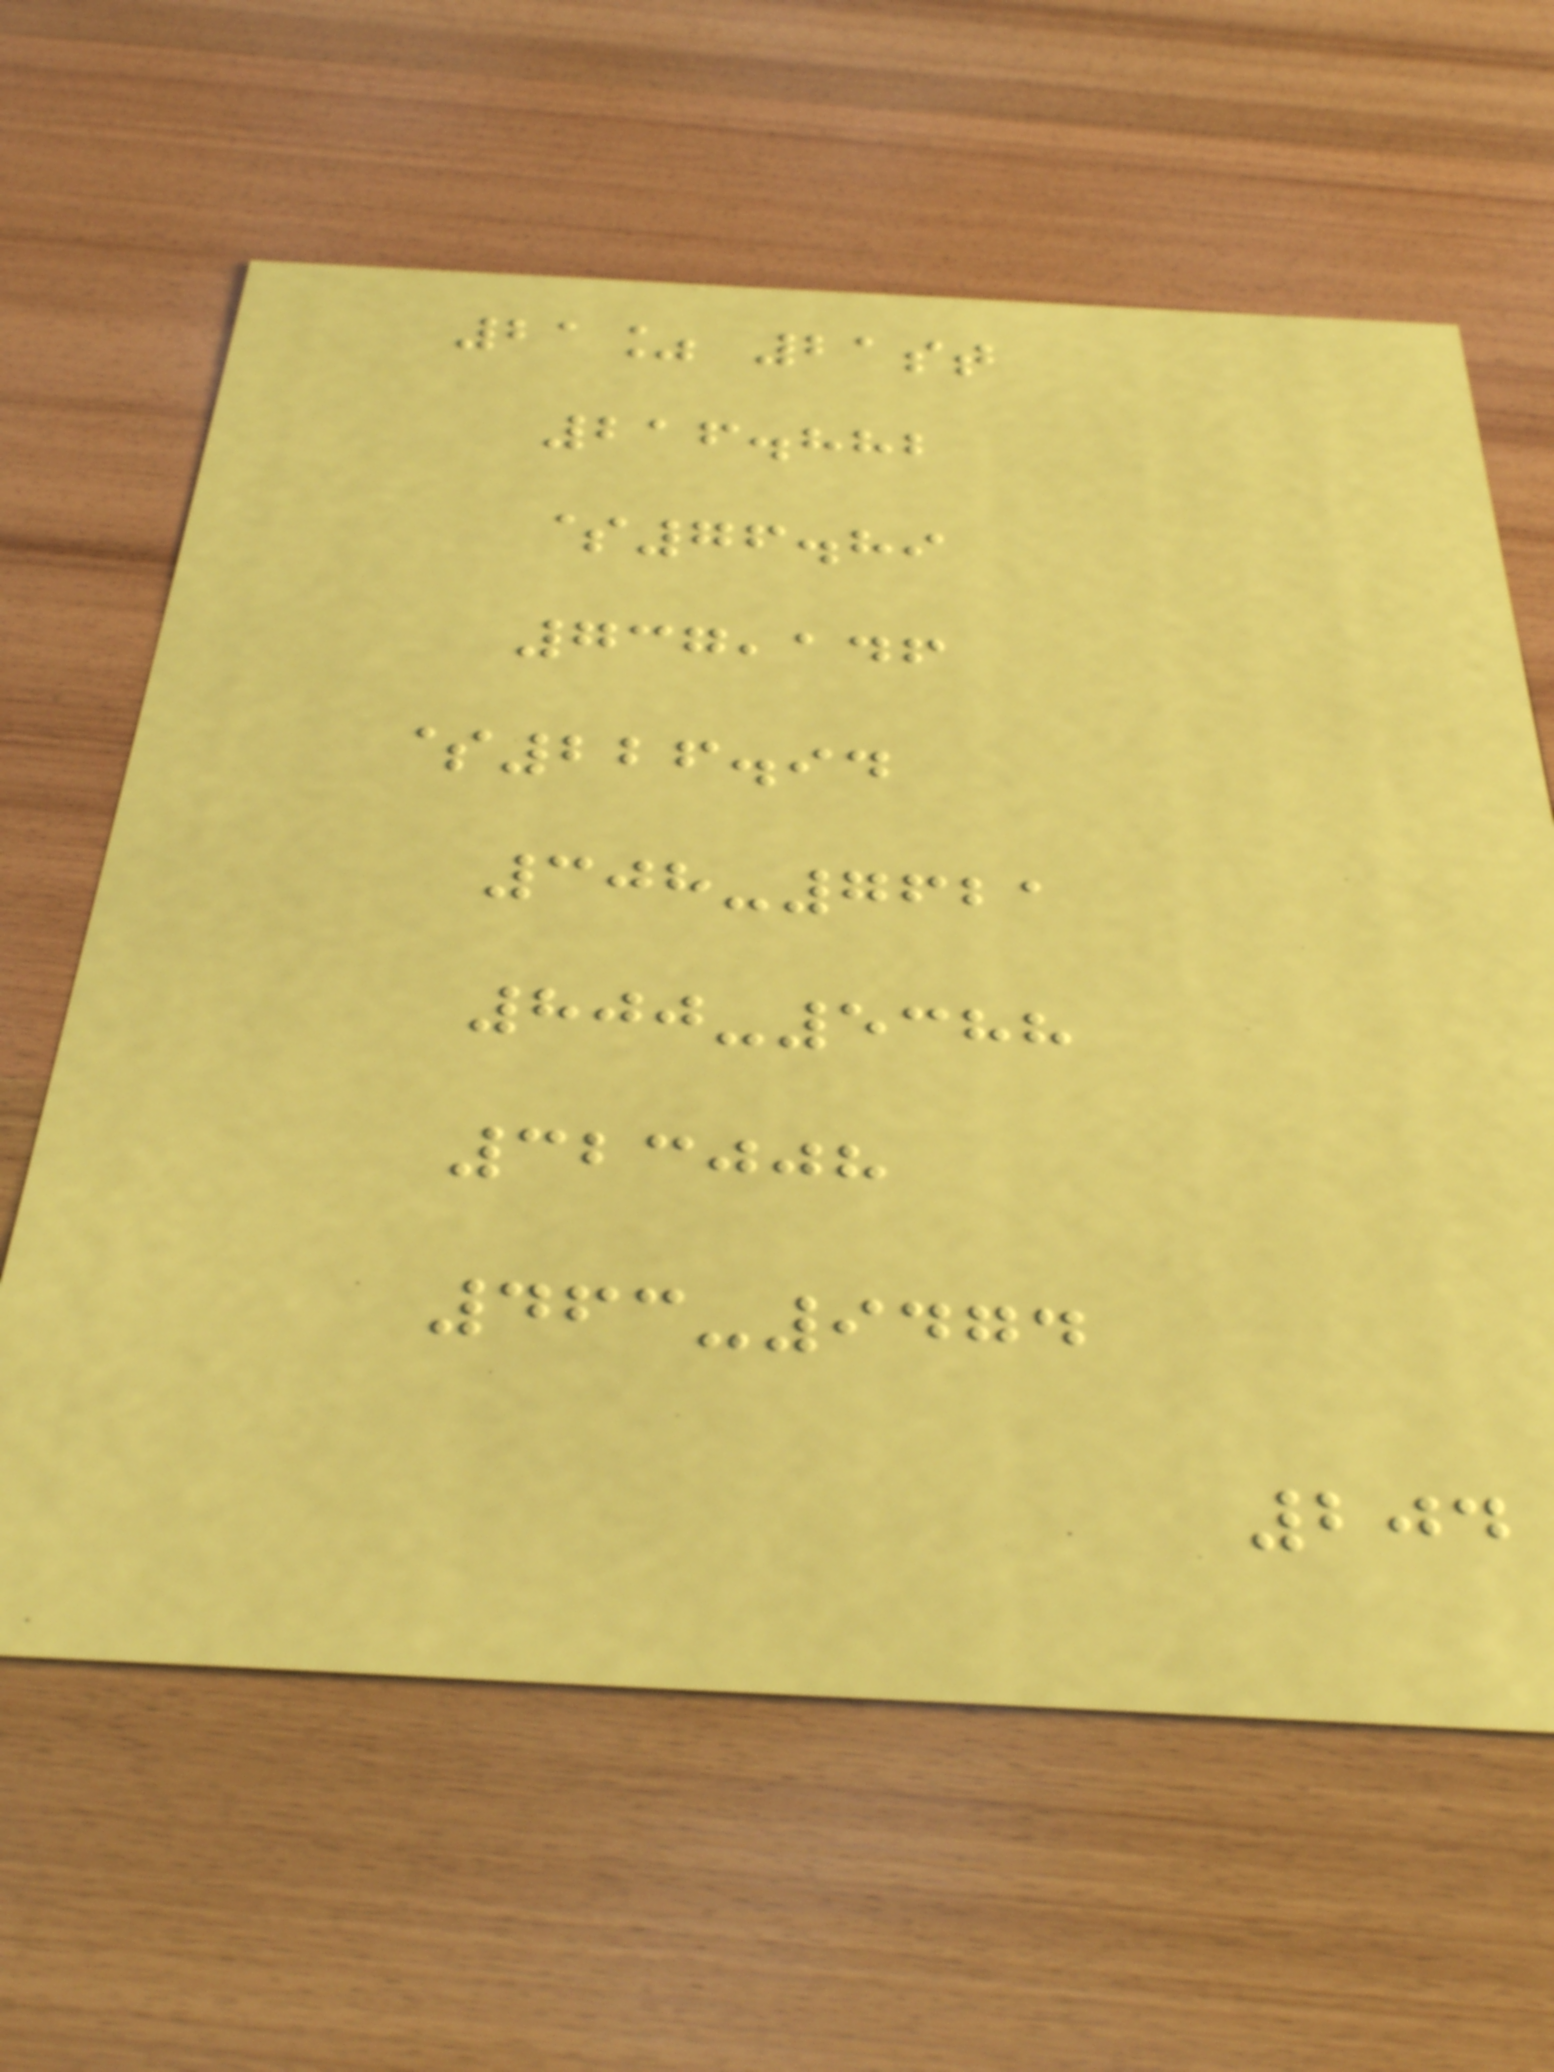21% 21st
216.882
$76.89
737,146
$226.94
308-7621
800-5388
323008
463-9474
204
